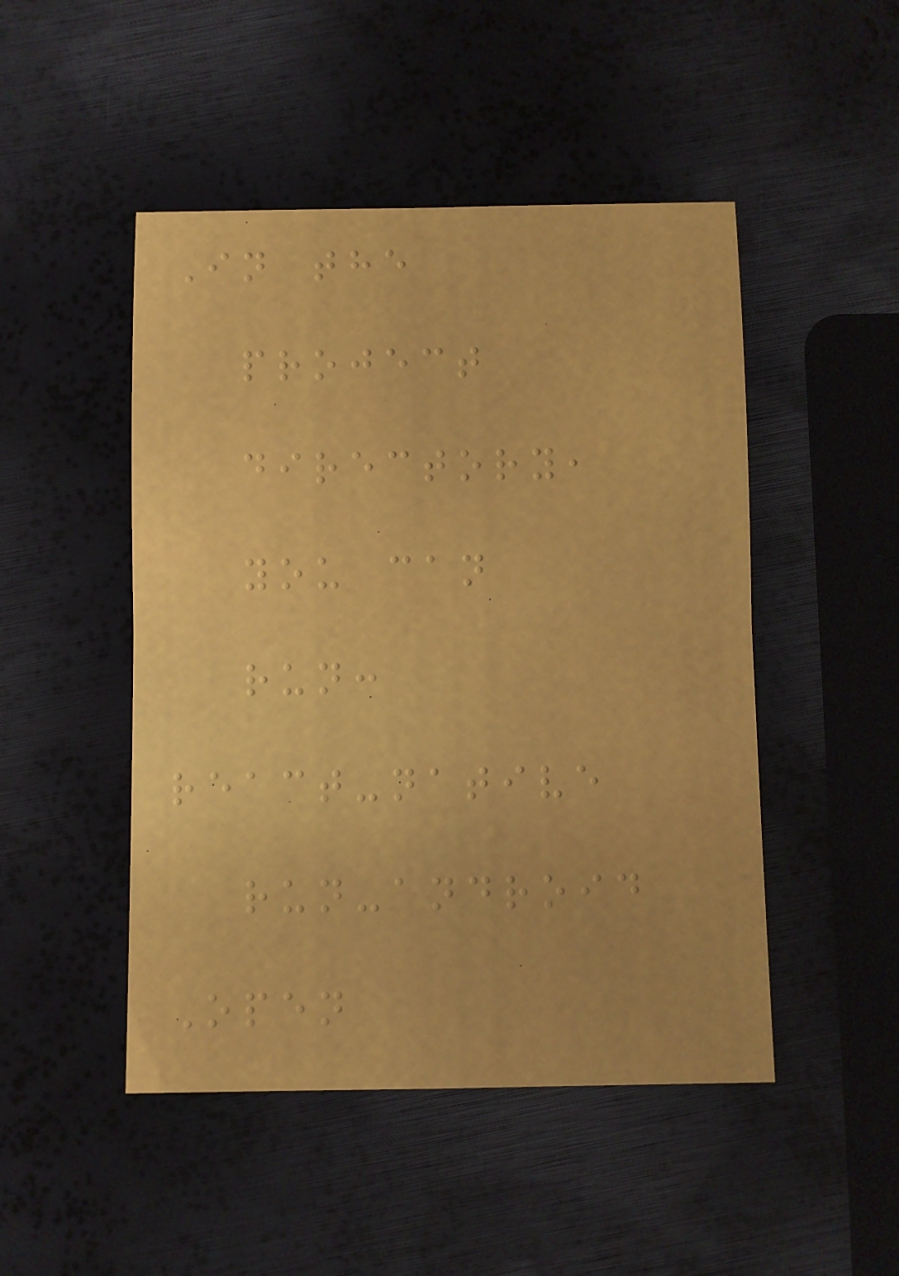In the
project
directory,
you can
run:
react-native
run-android
Open
